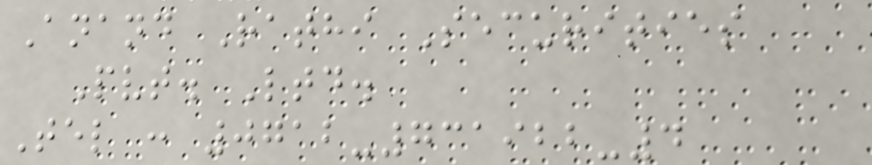Anand Rathi Securities
Pvt. Ltd.
Tel : 0712-731922-4
